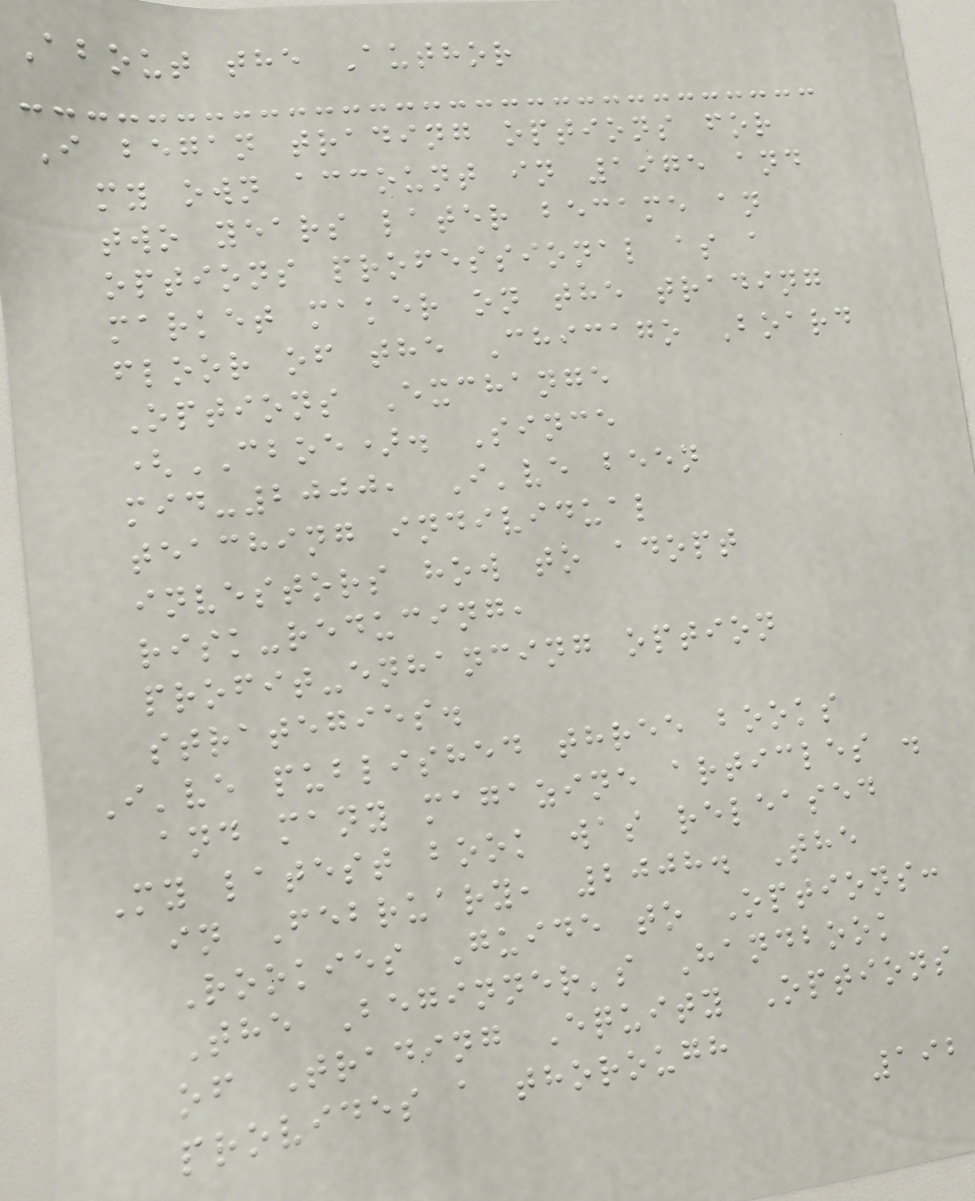About the Author
I began trading options for
my own account in 1975 and
two years later became an
options professional as a
market maker on the trading
floor of the Chicago Board
Options Exchange
(CBOE). Since
mid-2000, I've been
teaching individual
investors how to adopt
risk-reducing,
profit-enhancing option
strategies.
I've published three books
and many magazine articles .
My latest book was released
in February, 2008. The
Rookies Guide to Options:
The Beginner's Handbook
of Trading Equity Options
provides a thorough
192
